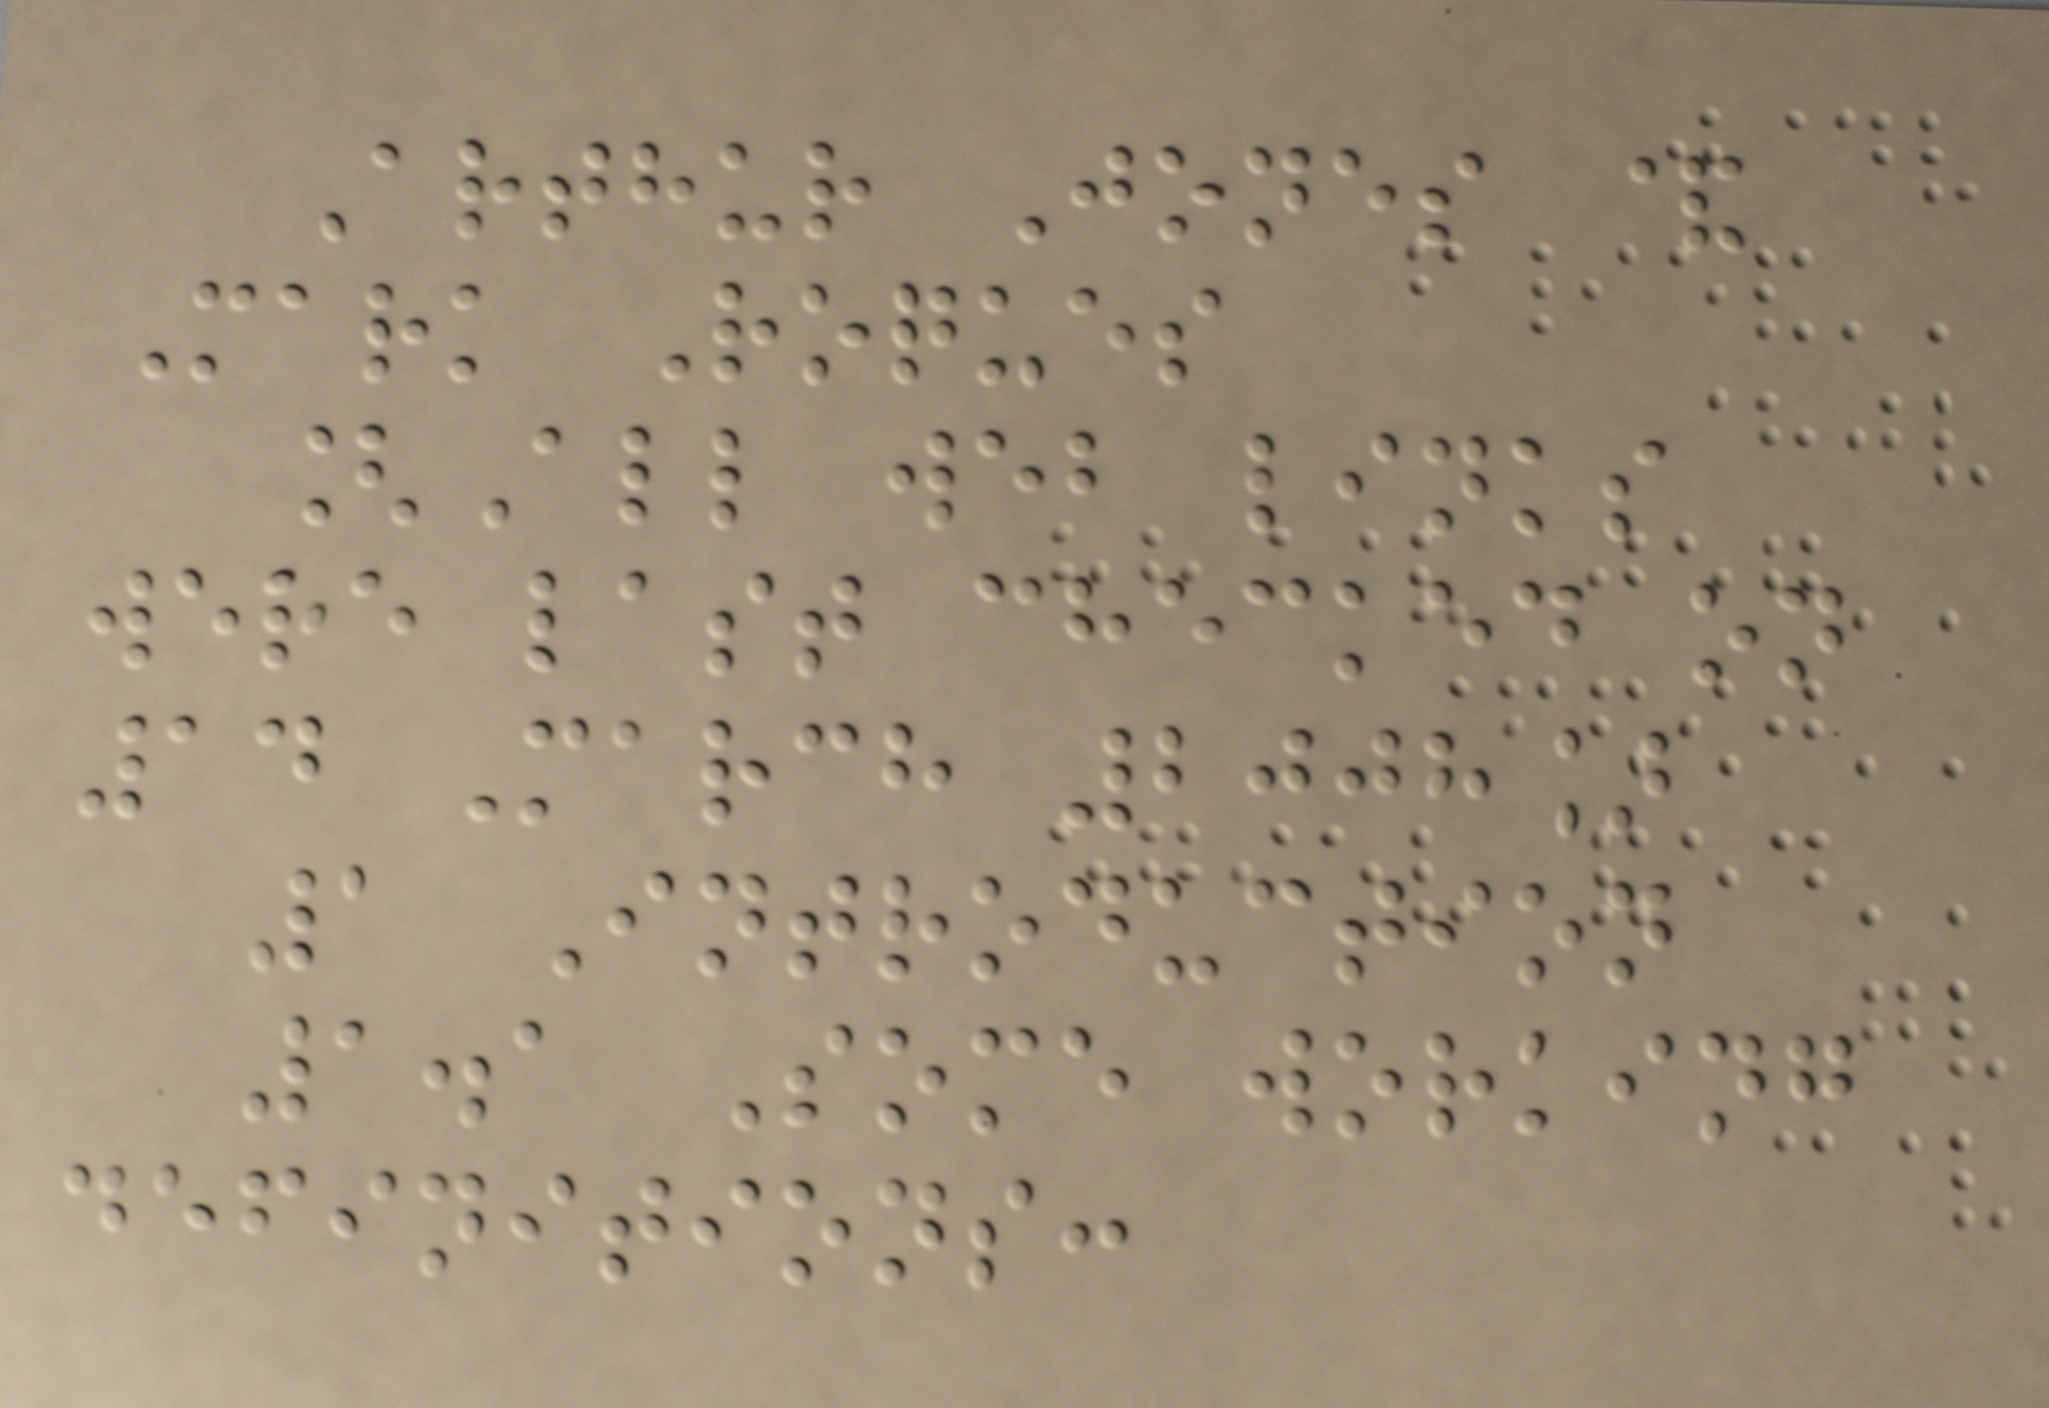Arthur Jones &
Mark Roques
[All web links
were last checked on
14 March 2008]
1 Introduction
1.1 Some working
definitions:
